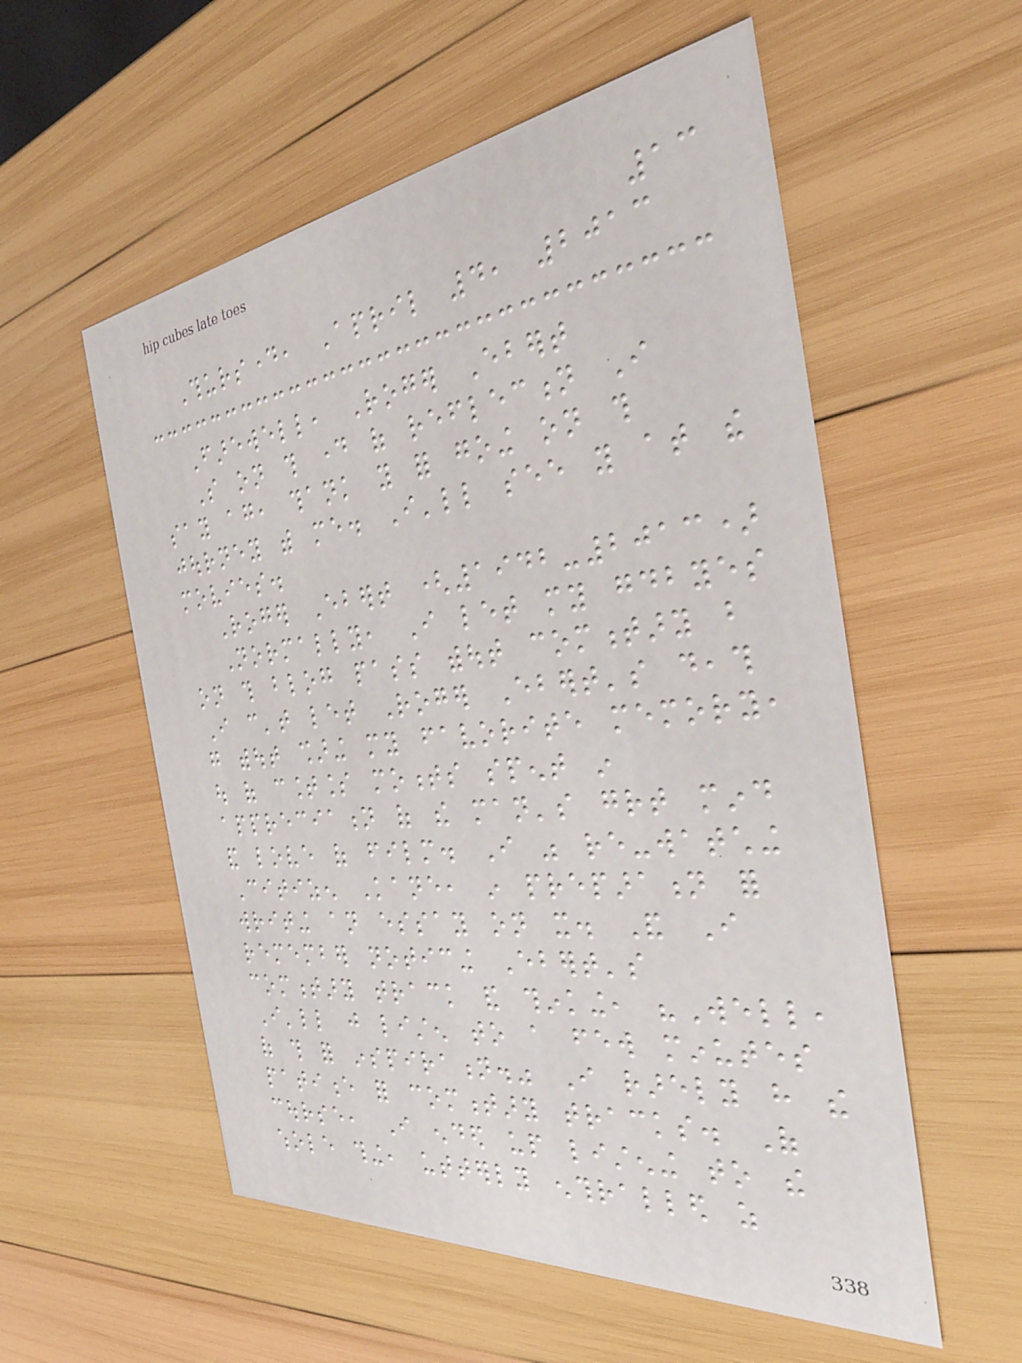13
Thursday, April 4, 2013
Farewell, Roger Ebert
So on this day of reflection I
say again, thank you for going on this
journey with me. I'll see you at the
movies.
Roger Ebert (1942-2013)
Normally, I let my goodbyes
on this blog pass without commentary but
I can't let Roger Ebert's death
go without sharing my favorite memory,
out of countless moments spent in
appreciation of the man's great mind
and love of film. I was re-watching
Citizen Kane, in preparation for
writing an essay on it. And I
remember noticing Ebert's
commentary track and thinking, "Well,
I'll just listen to a few minutes
of this for inspiration." I rarely have the
patience for commentary tracks. Of
course, I ended up listening to the
whole thing, utterly enthralled as
